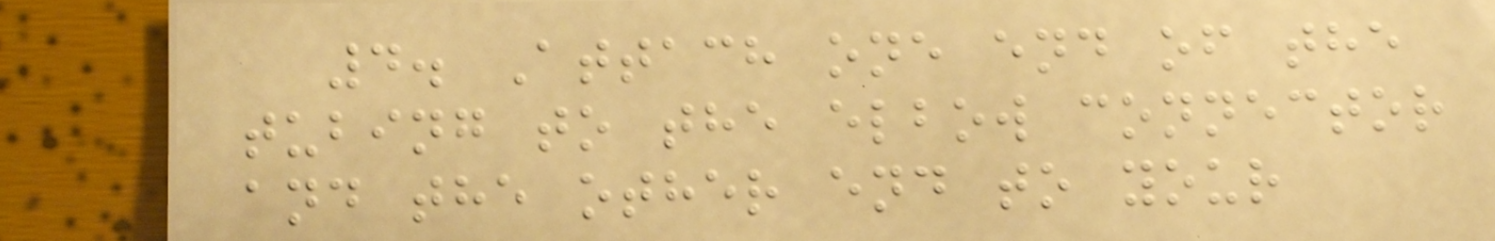4. Attach one end of the
tubing to the elbow connector
and the other end to your
